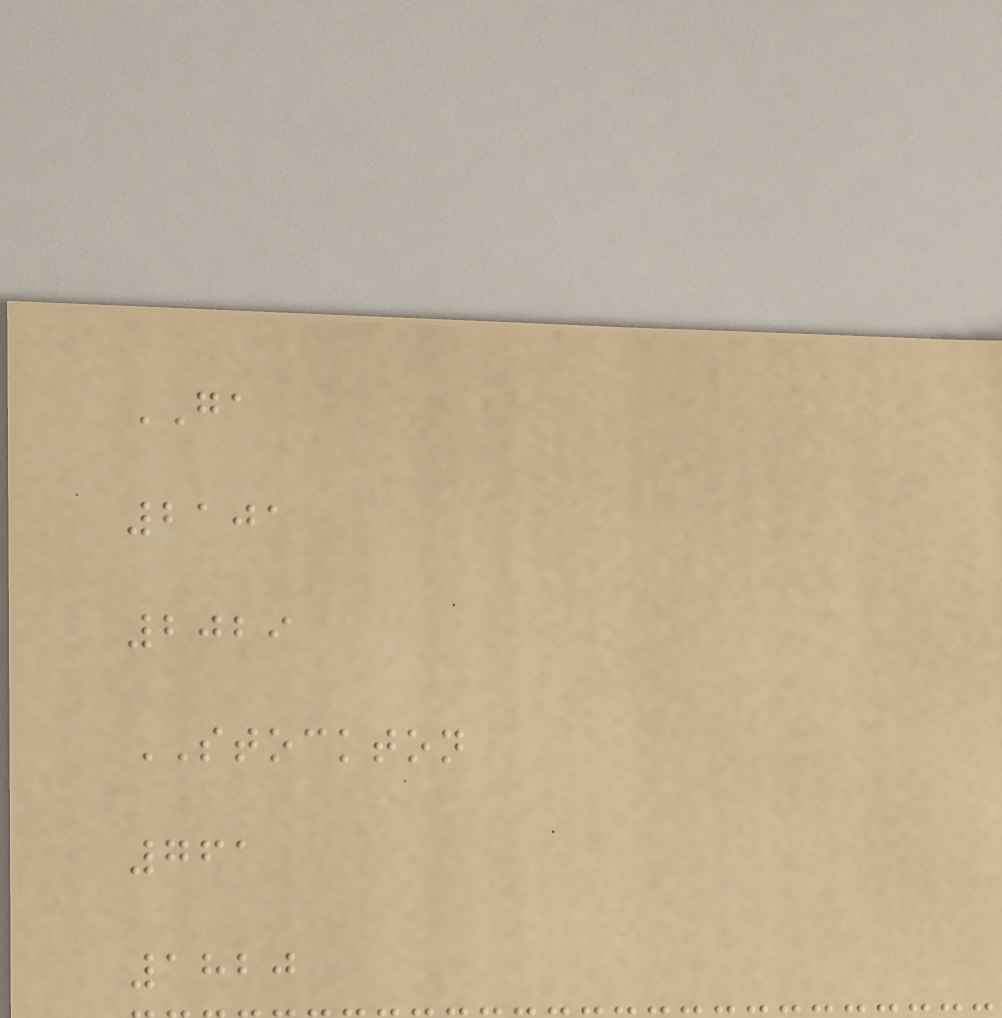GA
2101
2029
STOCKTON
761
1820
